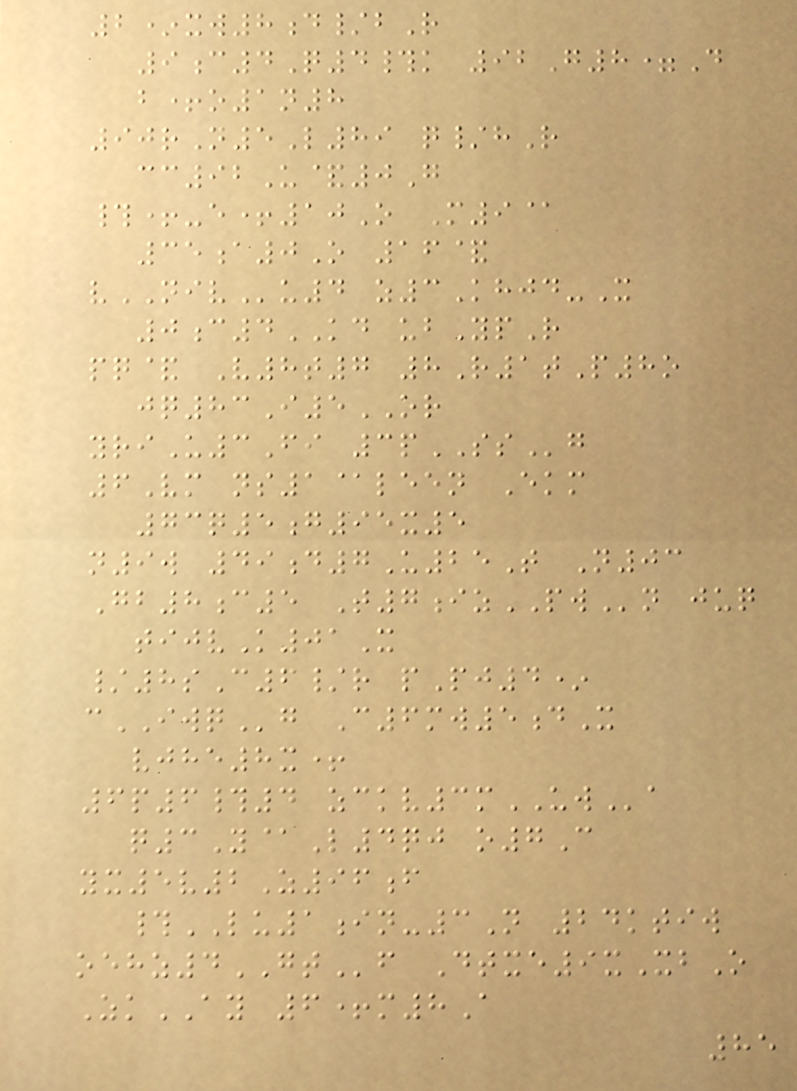2*xw8d/bR
9c4Q4#k 92G8=D
b+o1n8
90rN5L89 q/hR
cc92U&0G
#+-e+10O M9@
35a0O 16&
vNIVu4 z3Khjd-X
0c4KD ubYpR
pq& V8t7 8R1tP8o
jq83I5OR
yriU3Fi 3pSSg
6Vm ns1@leen Ekm
73q5g95x5
n9w 49d7U25T N03
Gb8c5 T7izPWn juq
tijvK01X
/8sC6/r pPj4*
cIWQg C6mw5dX
vjhe8x+
6p6#4 zckv3mUWa
q3Y@L4qj o7C
yx5v2Z96f
#LU1in-3N 24ktiw
oehz4GTf Dtxe9xXbO
ZkAY 6+m8A
85
